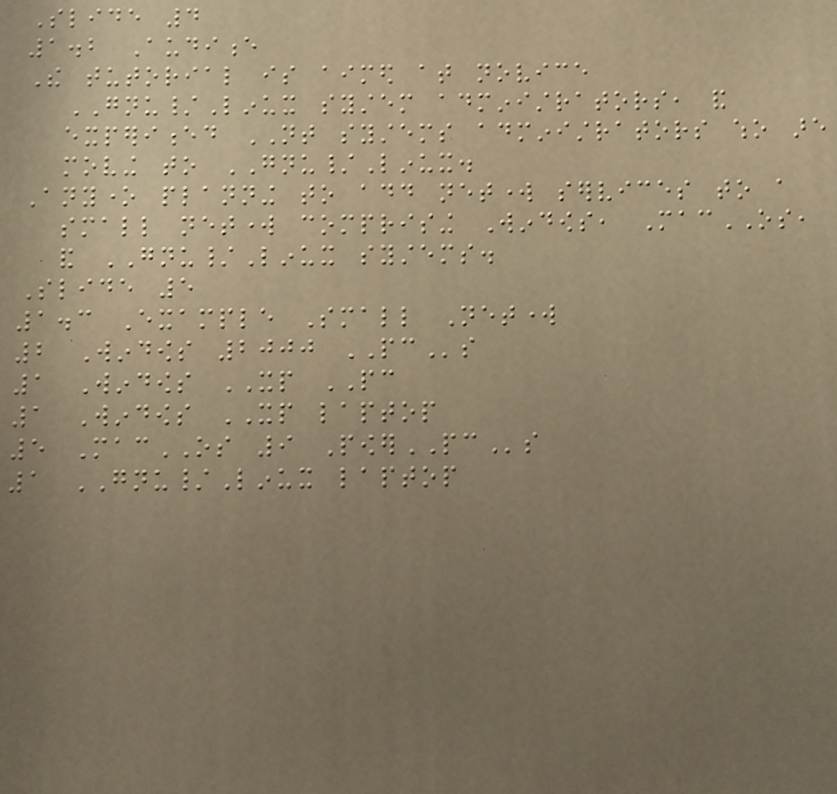Slide 4
1.2 Audience
The tutorial is aimed at novice
GNU/Linux system administrators, and
experienced NT systems administrators who are
moving to GNU/Linux.
Anyone planning to add network services to a
small network comprising Windows, MacOS,
and GNU/Linux systems.
Slide 5
1.3 Example Small Network
2 Windows 2000 PCs
1 Windows XP PC
1 Windows XP laptop
5 MacOS 9 PowerPCs
1 GNU/Linux laptop
